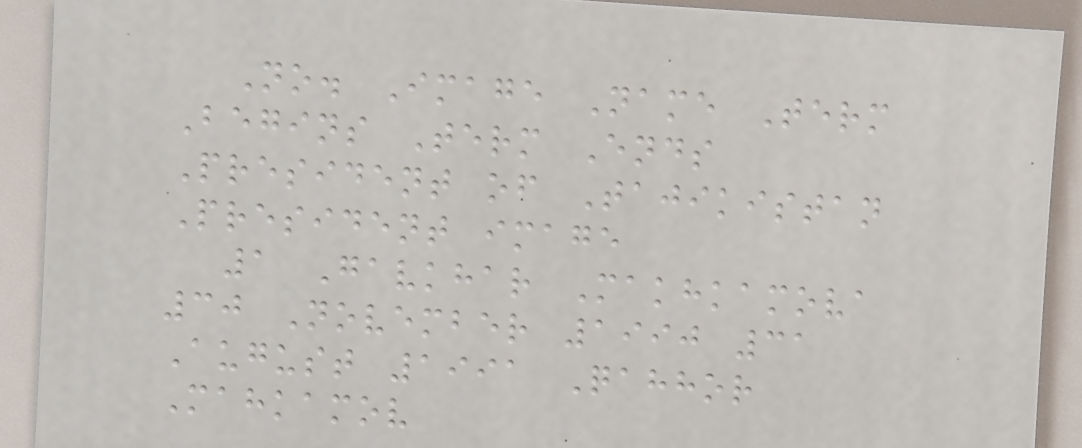No. Image Name Term
Begins Term Ends
President of Tajikistan
President image
1 Gavkhar Makhkamova
30 November 1990 31
August 1991 Qahhor
Mahkamov
